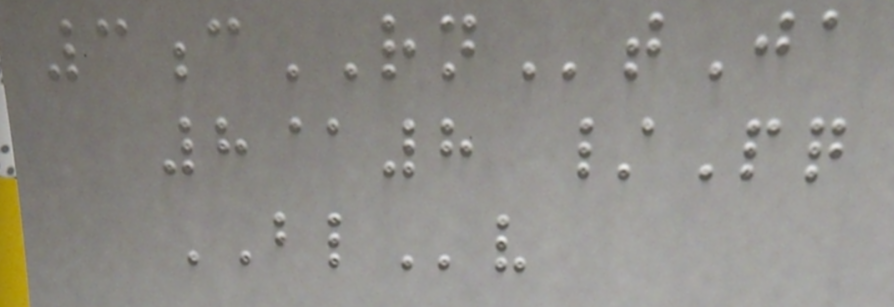3cRNtJa
8@8 /Pq
BLv
